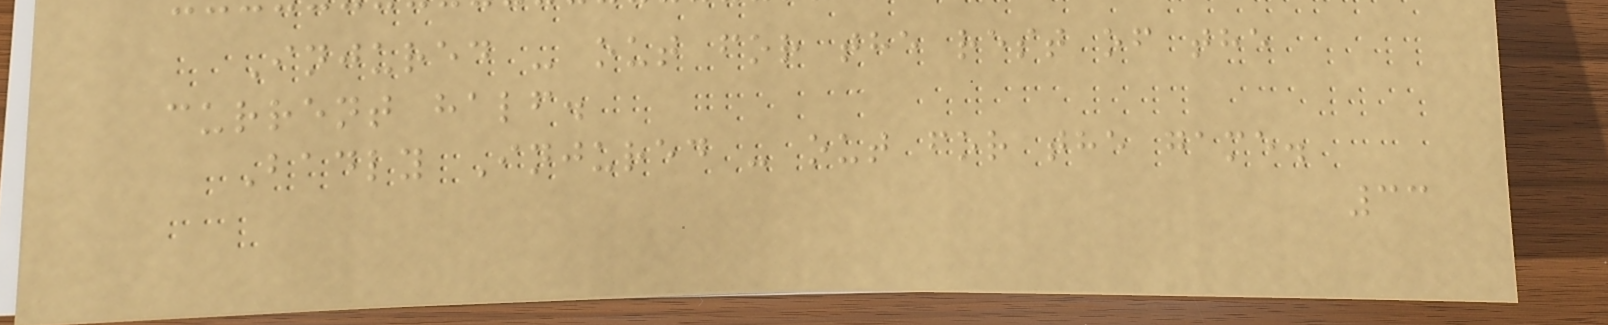Injured - out for the rest of the
current half.
Badly Injured - out for the game.
33
